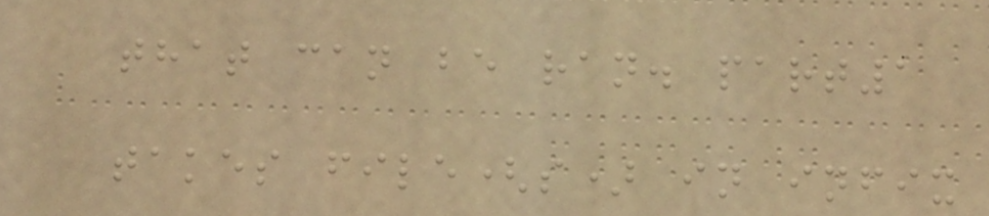that can be ran. part1
takes file(s) in infix
